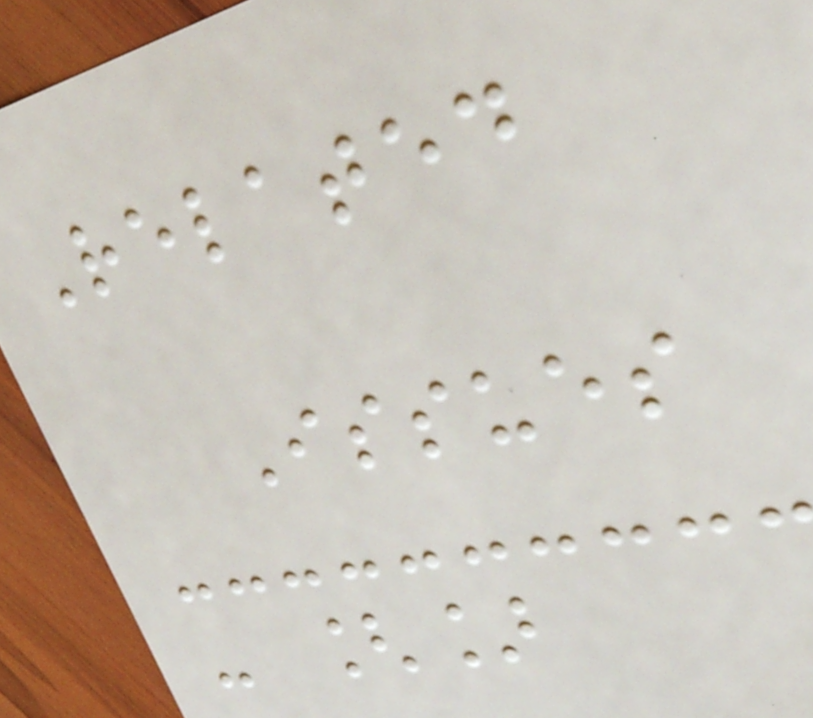Related
Issues
- []
